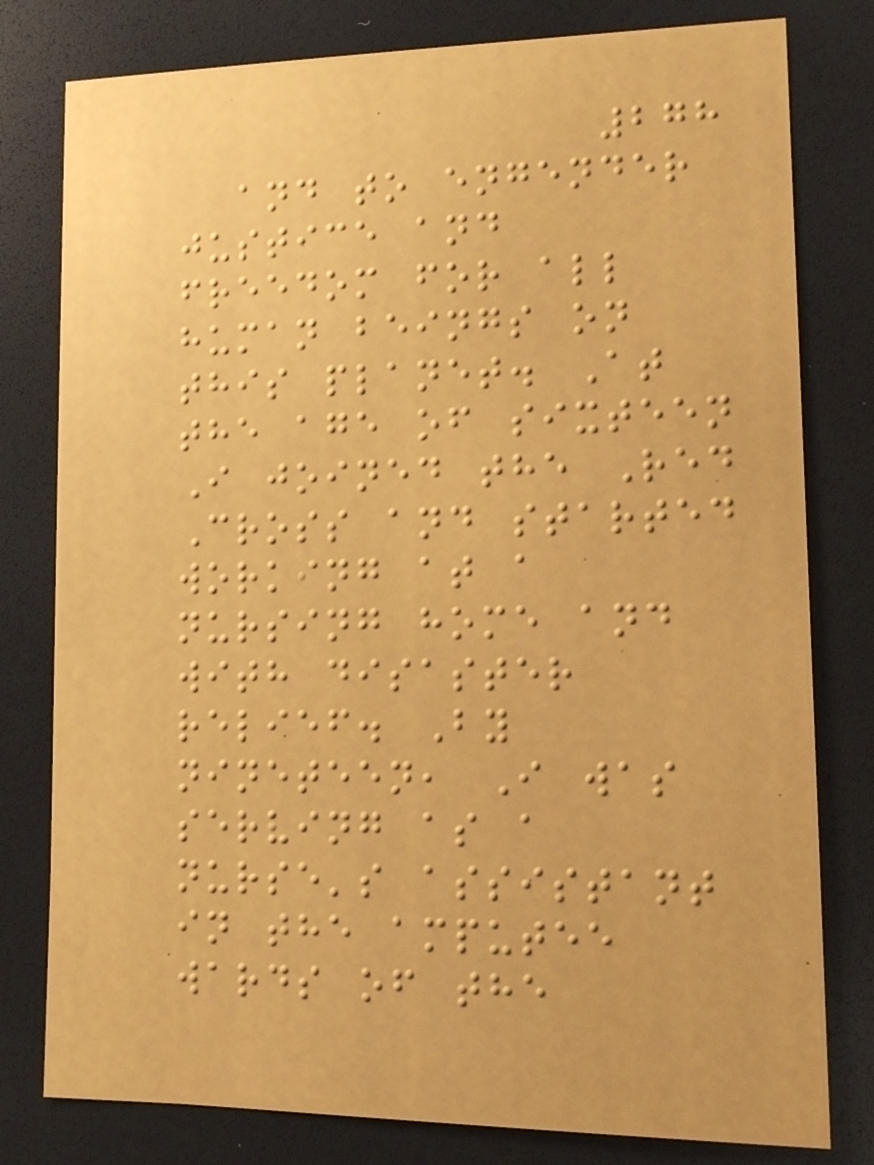278
and to engender
justice and
freedom for all
human beings on
this planet. At
the age of sixteen
I joined the Red
Cross and started
working at a
nursing home and
with disaster
relief. By
nineteen, I was
serving as a
nurse's assistant
in the amputee
wards of the
